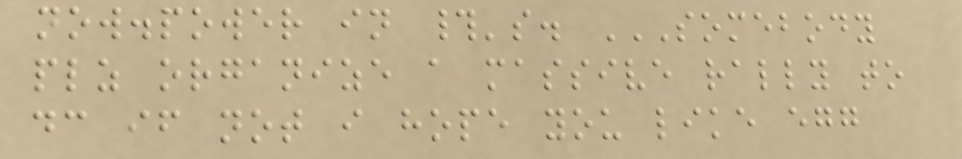now.power in #'s. SOMEBODY
PLZ ORGANIZE A MASSIVE RALLY TO
DC IF NOT I HOPE YOU LIKE EGG
